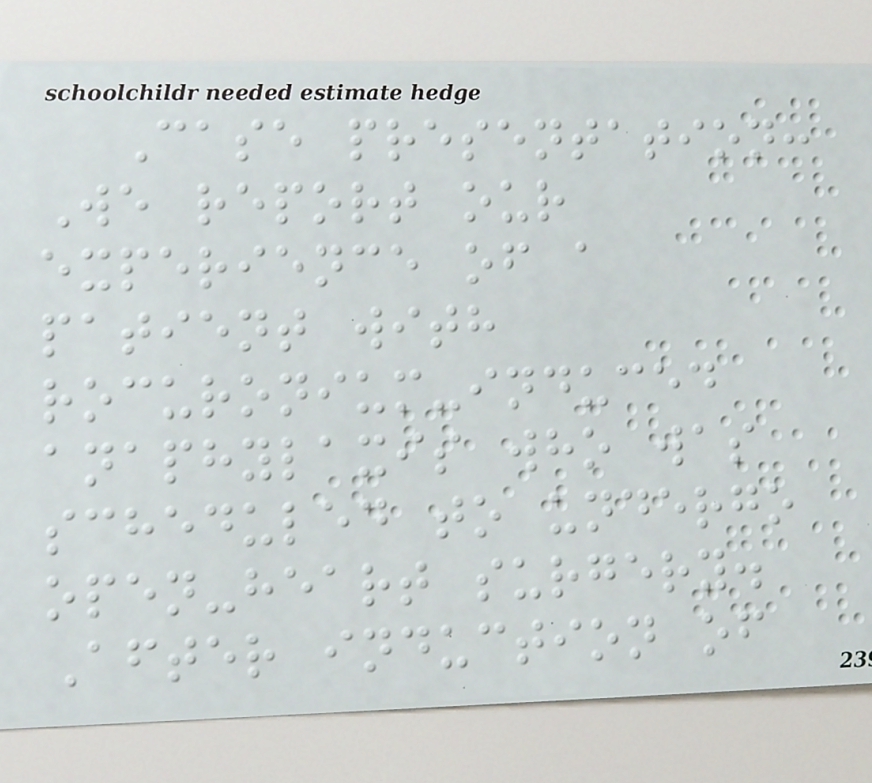Case presentation:
We report our
experience of a
patient with
rocuronium-induced
anaphylaxis who was
scheduled to undergo
open-heart surgery.
After induction of
